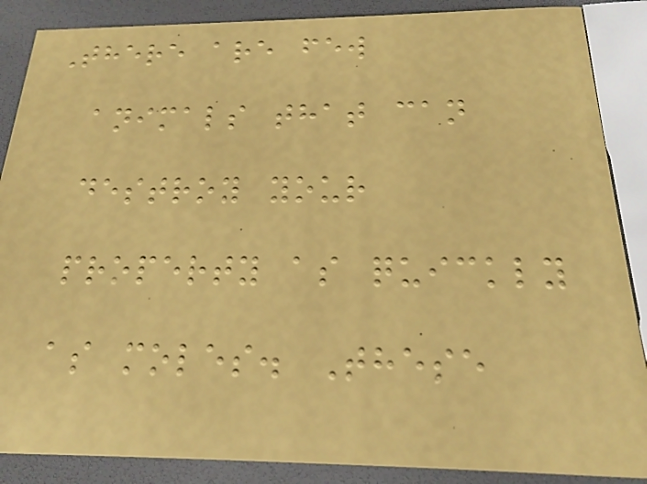There are few
animals that can
destroy your
property as quickly
as moles. These
